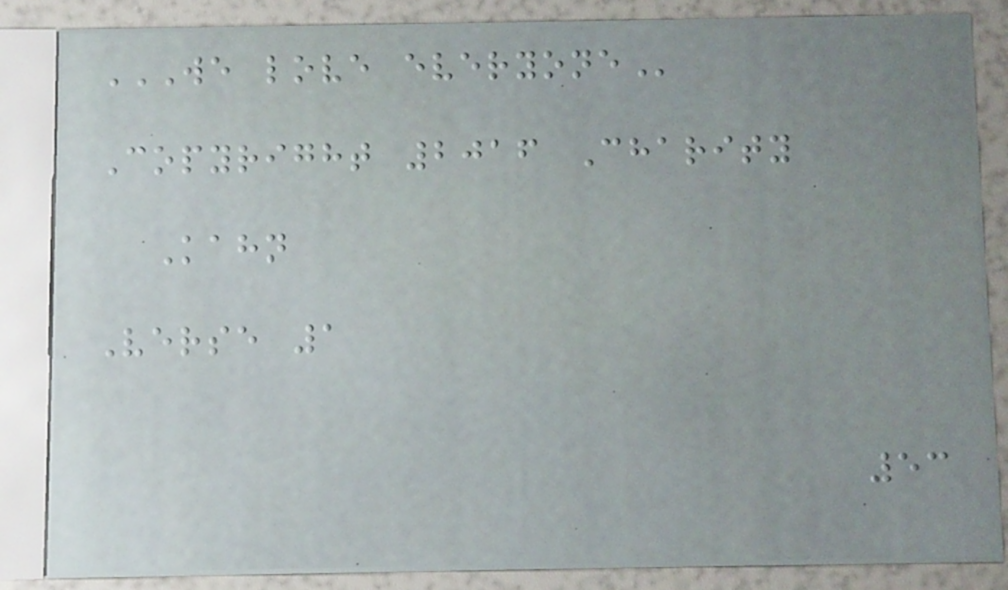WE LOVE EVERYONE
Copyright 2016 Charity
Kahn
Verse 1
53
